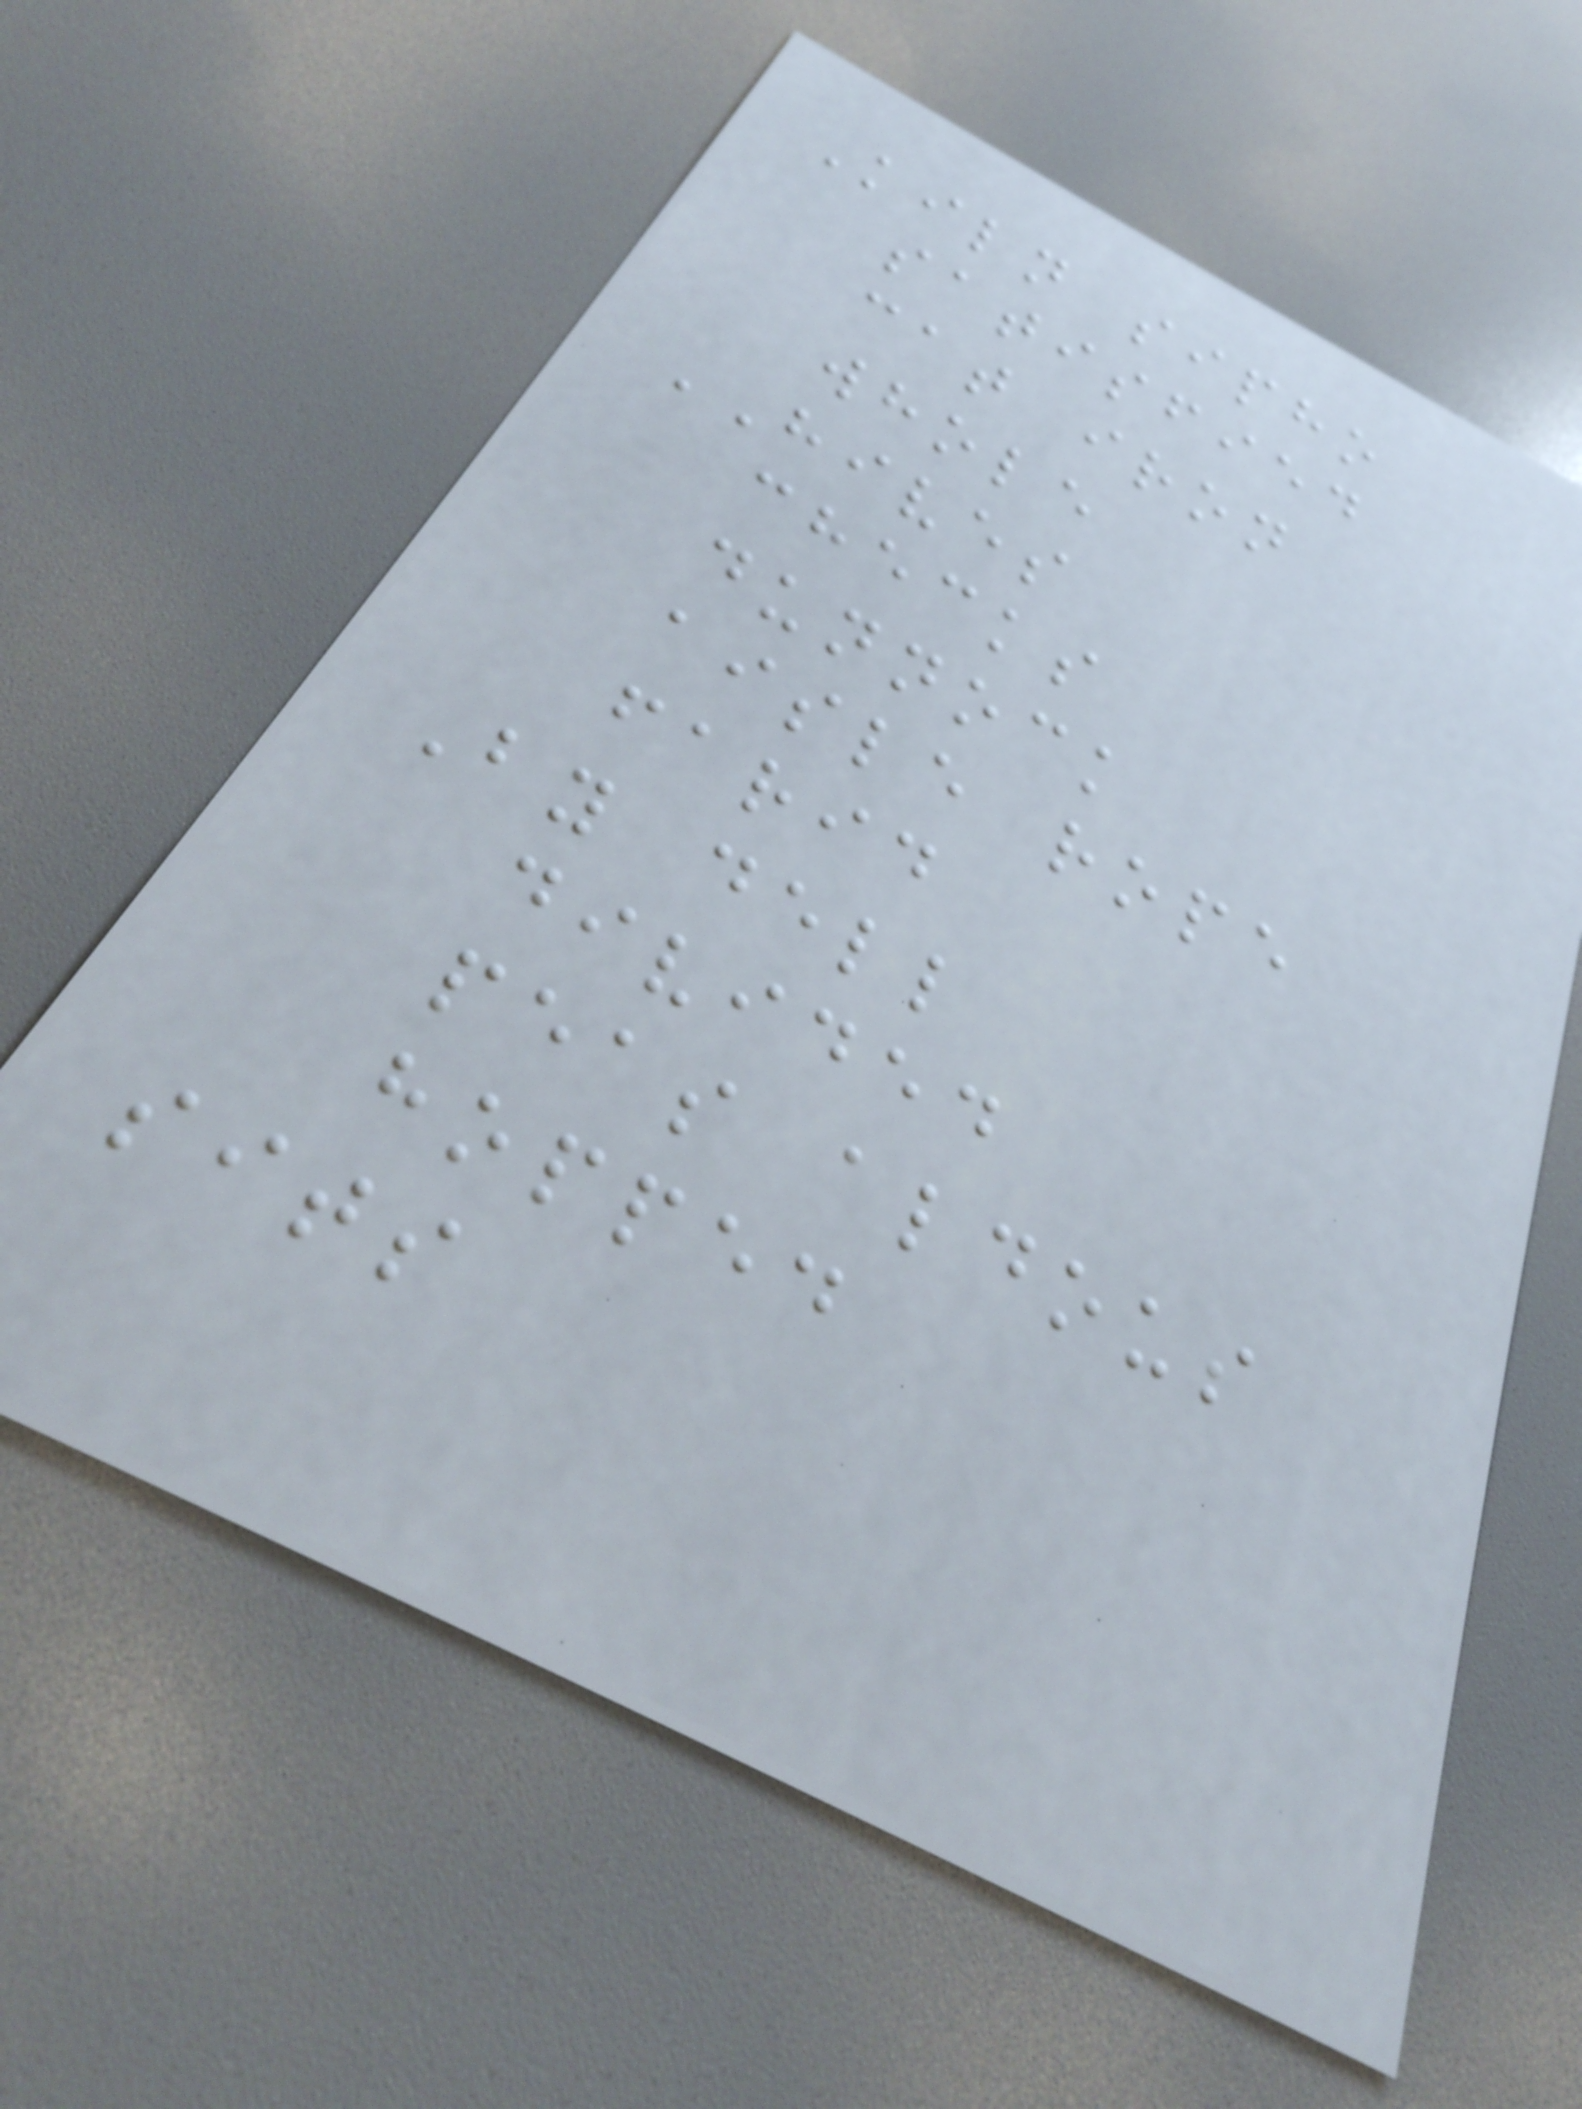Kiln sipho
satisfied
cat iron
whole
HIVES
checks
dunnock
aisle rope
farid
By dell
divided
peas aldous
hopped
sits
